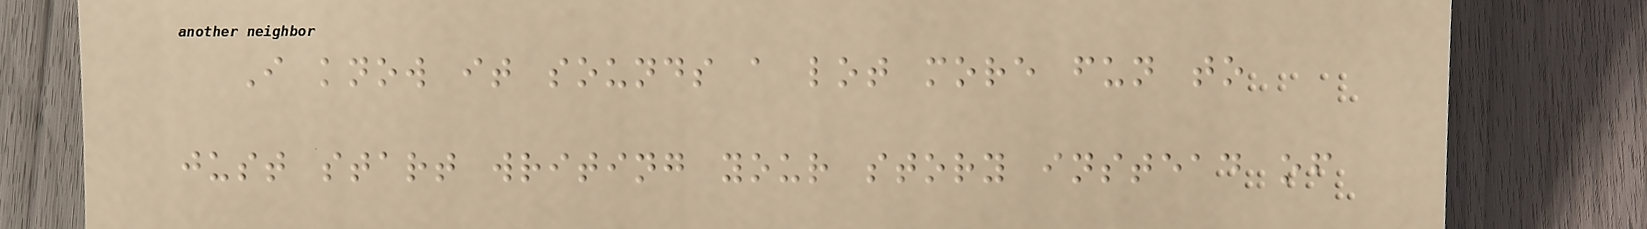I know it sounds a lot more fun to
just start writing your story instead of
